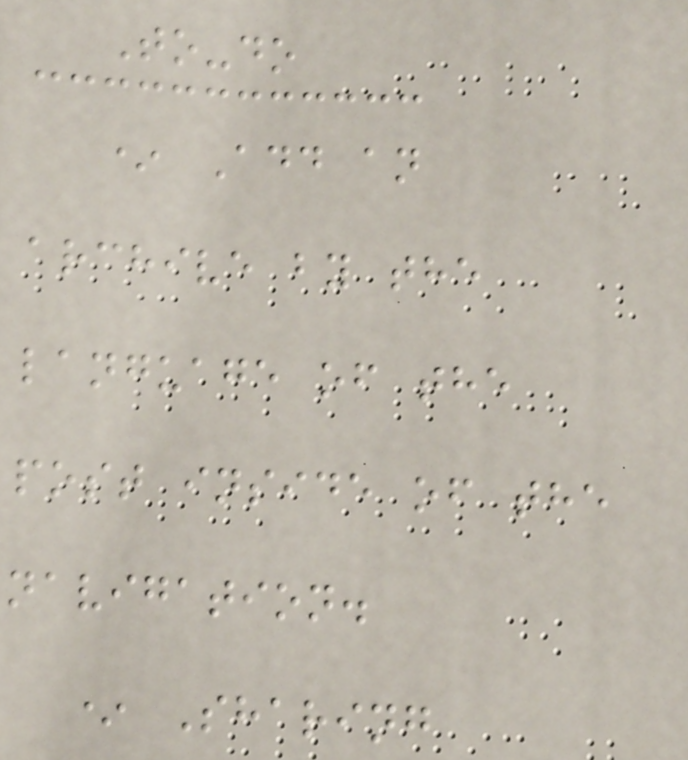To-do
* Add an
archive by the
language of the
post inside of the
navigation.
* Sharing
